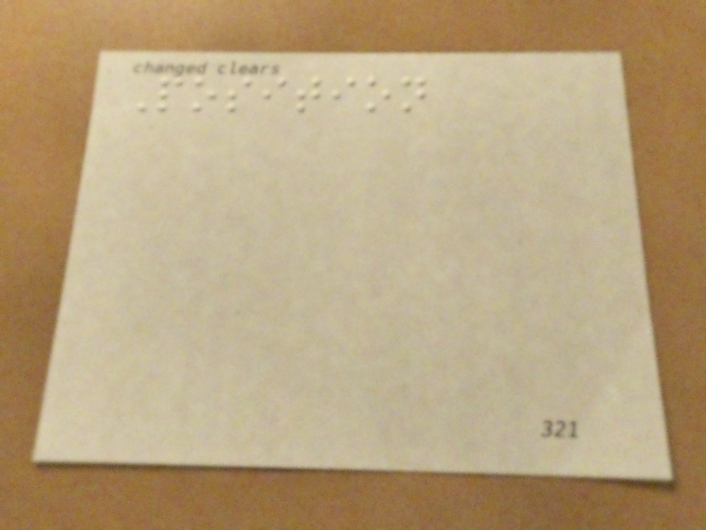Position
